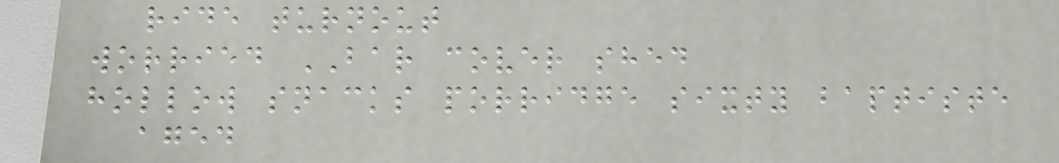ride turnout
worried BAR cover shed
hollow snacks porridge sixty baptiste
aged
